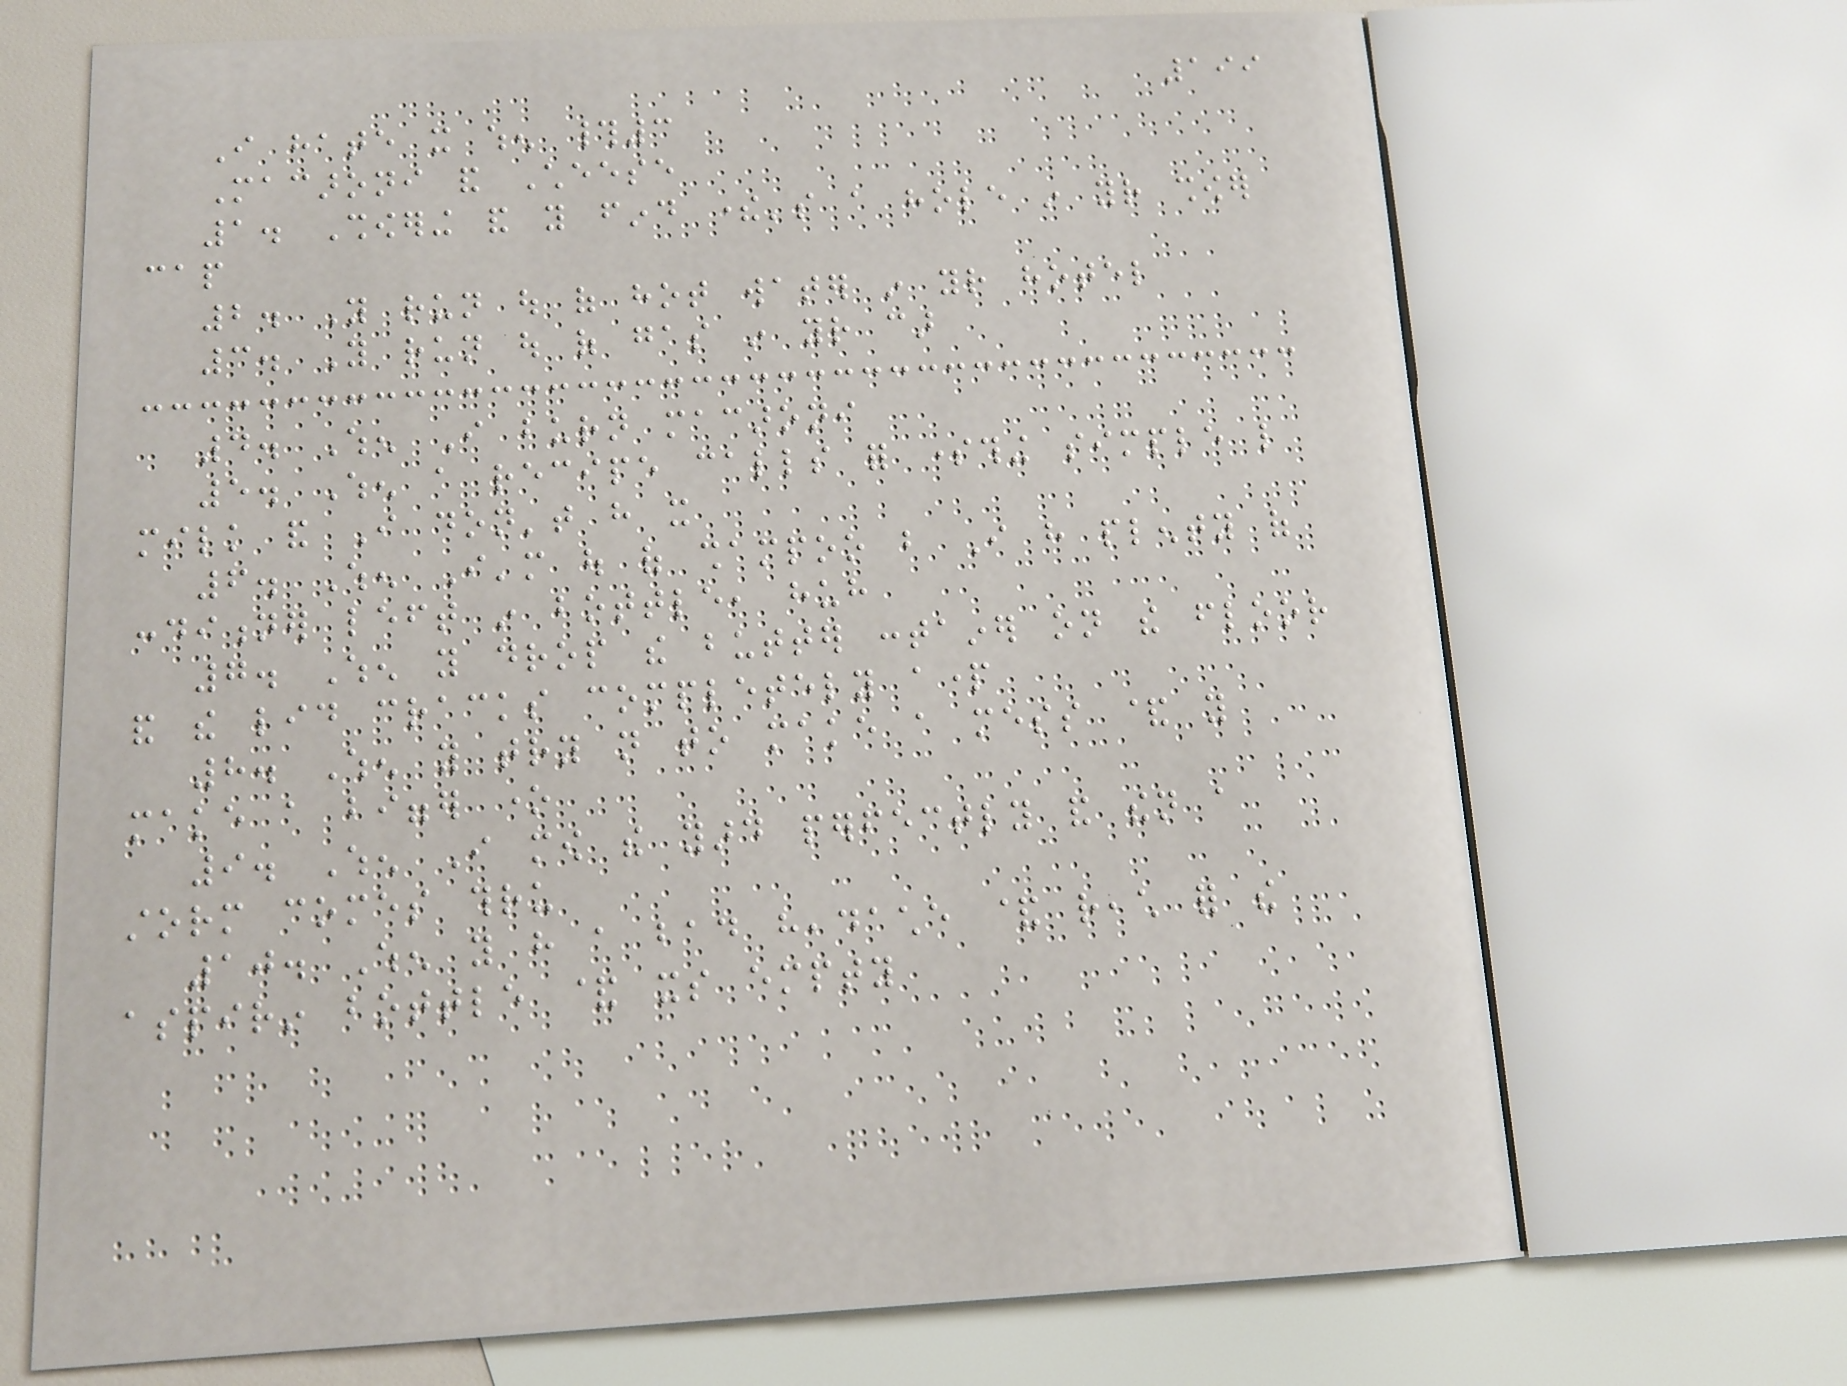199
I hate it when #3
Macaroni and Cheese
1. Showering and you find there's a hole in your shower
cap
2. You run out of hot water in your hotel
3. You run out of gas in your car
4. When I burn macaroni
5. When a recipe calls for something simple like
milk and I don't have it
6. When I'm out of shampoo but I have plenty of
conditioner left in bottle, huh
7. When you drop the butter container on the floor
and the lid cracks completely apart
8. When you try not to make a mess & you
make a bigger one
9. When I mow the yard perfectly and then a
storm comes thru
10. When you have a bad headache & reach for the
aspirin bottle & its empty
